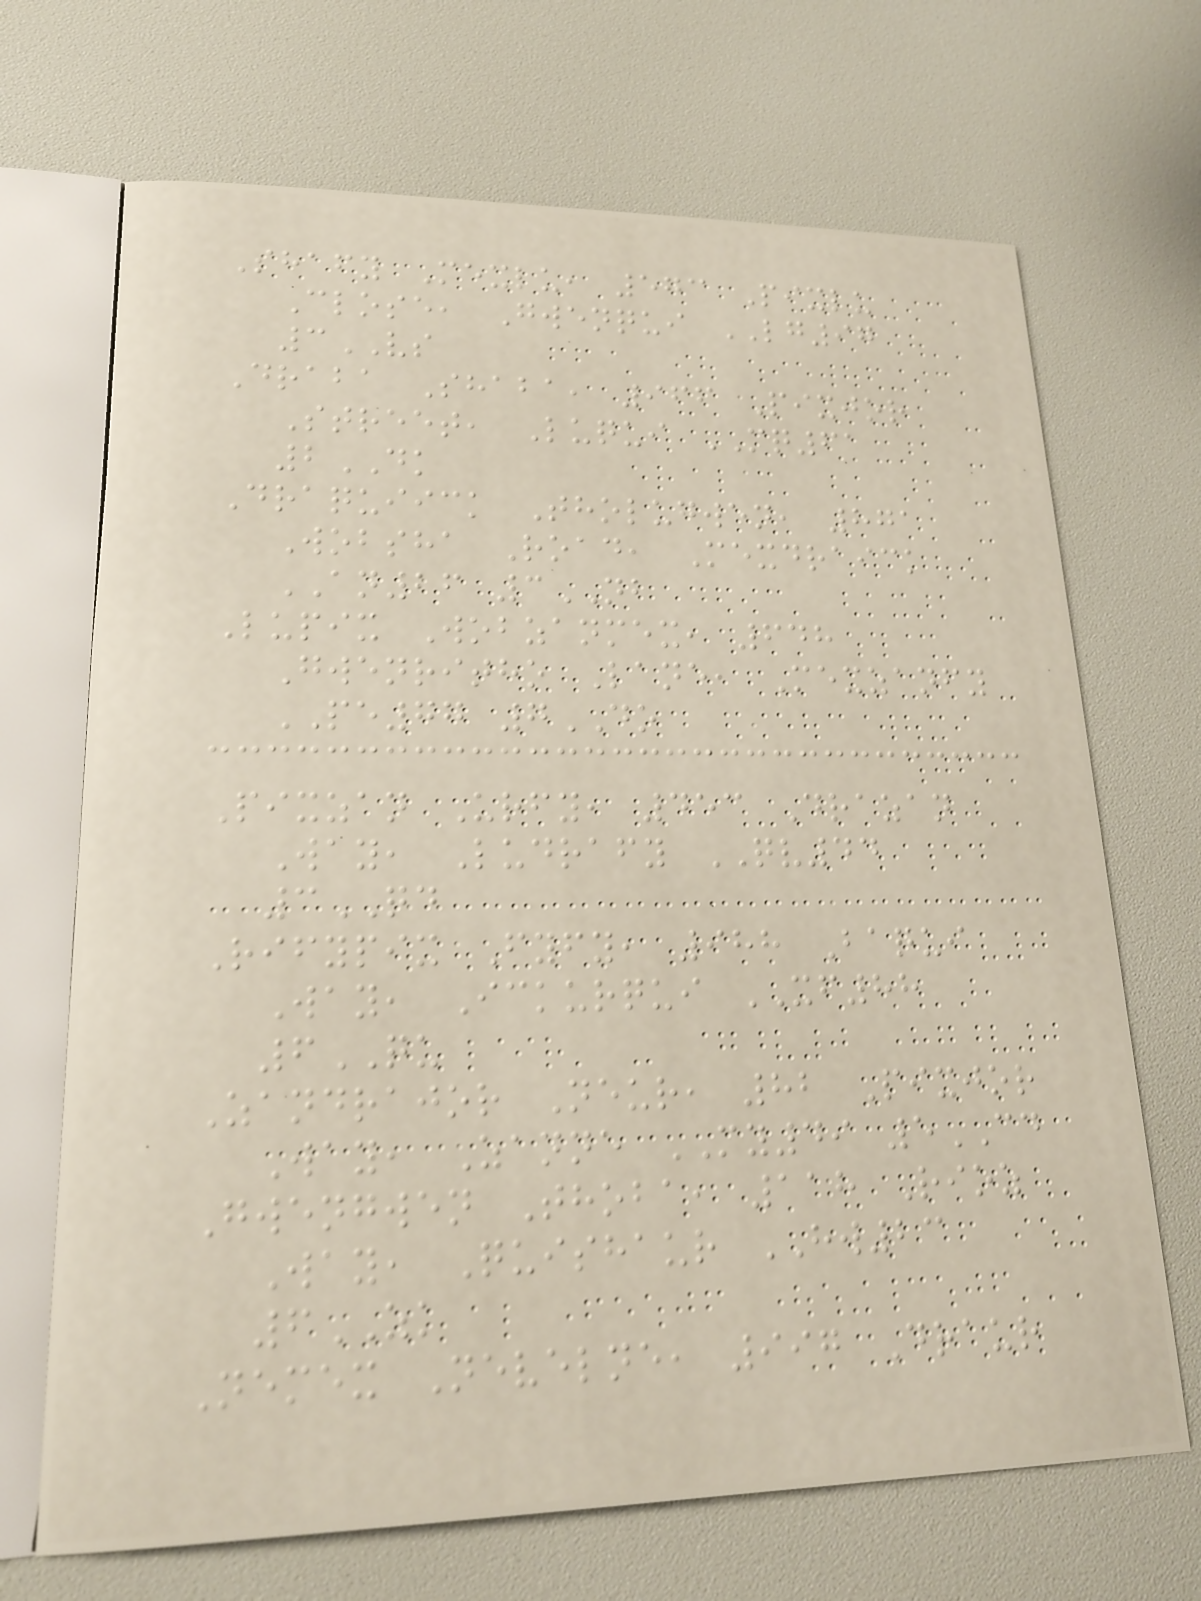Shafy Mexlu, 573 Pixlu
Close, Gwenqui LG97
3VS
Draba Shaba, 966 Pixjor
Street, Luqui MQ61
2DK
Draquiick Tholugwen, 871
Wobsha Road, Mexdraick
AN26 3NB
Lupix Wobzanmex, 648
Gwenritho Lane, Mexzanfy
PE77 7DO
Pixzan Urfy, 453 Drazan
Way, Ludrafy QV44
3QD
Rifypix Fyfy, 988 Baqui
Way, Ickurqui XF88
6QU
Zandrajor Neur, 82 Pixjor
Way, Zanne MY49 5CD
Gwengwen Thoba, 118 Rioz
Way, Quishaur HW23
6ZK
Nemex Nevelne, 997 Draur
